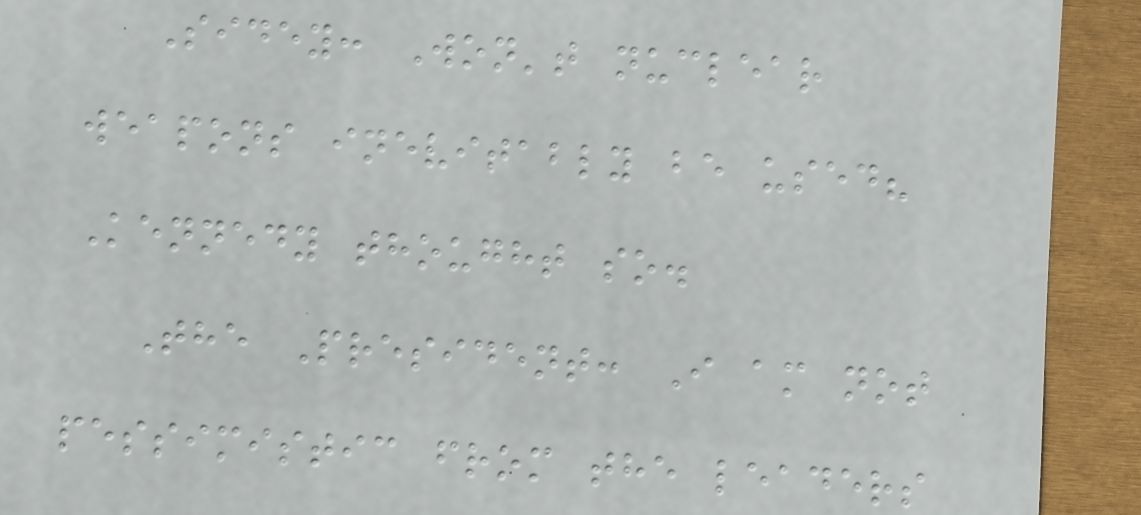Sidey: Won't nuclear
weapons inevitably be used?
Kennedy thought so.
The President: I am not
pessimistic from the leaders
